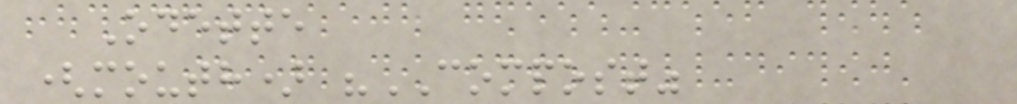Odette
(mouth) "COMPOST"
